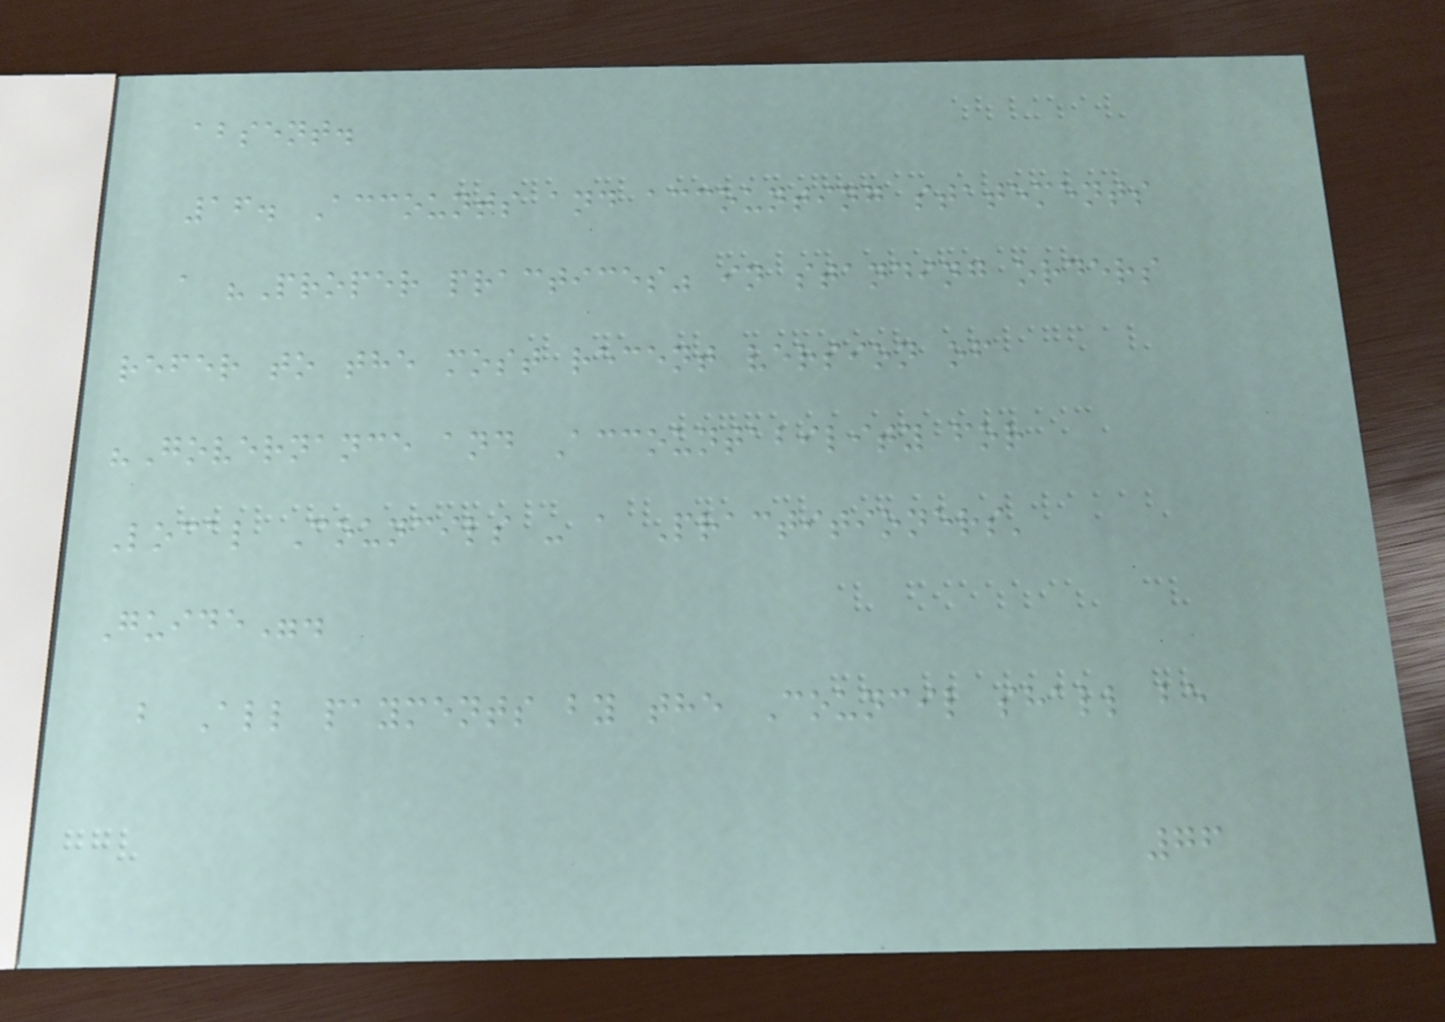absent.
16. Accounts and accounting statements
a "Proper practices" in standing orders
refer to the most recent version of
"Governance and Accountability for
Local Councils - a Practitioners'
Guide".
b All payments by the Council shall be
76
